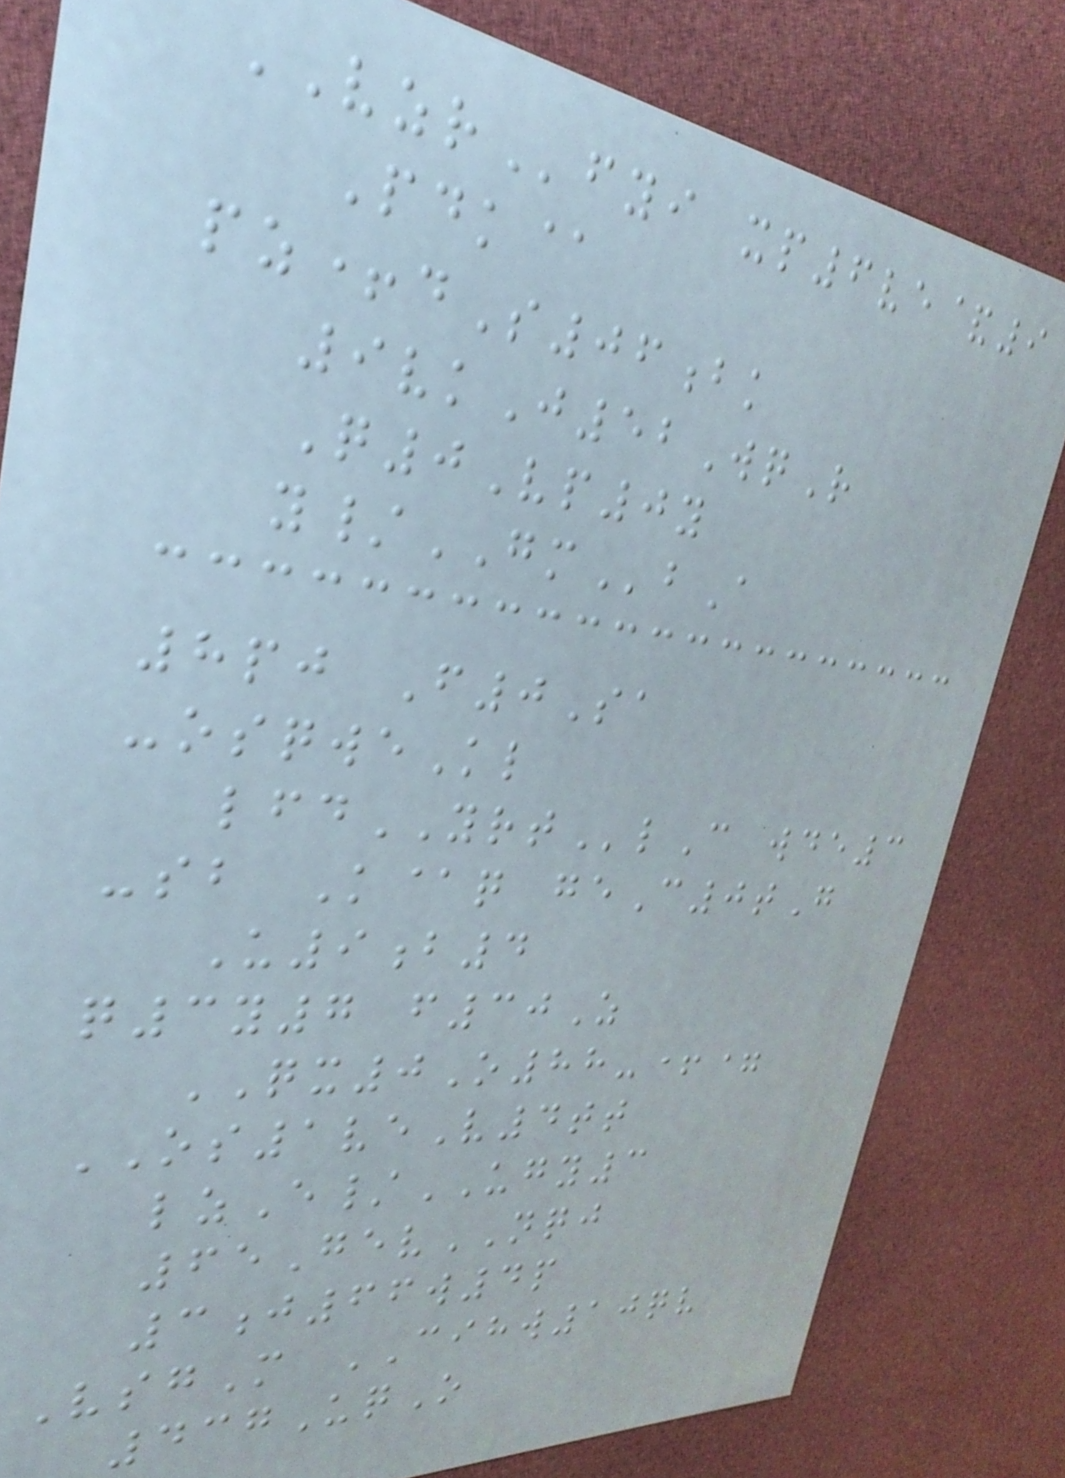VZRfyi xp6ve&9
Pdk@
pz+dS06bk
9vkJ52WqR
Q0Vp0y
y/GMbA
8pj F0Sa
-osqweKl
lfdYRTlC wde3
-sb K@q geC0tG
U9b4
q3y7 f30Z
QX0O88-+=
OS1veV4tt
lzE/UGY3
65GevNQJ
3j66w4p
VsgM CIHW10qv
437UqO
